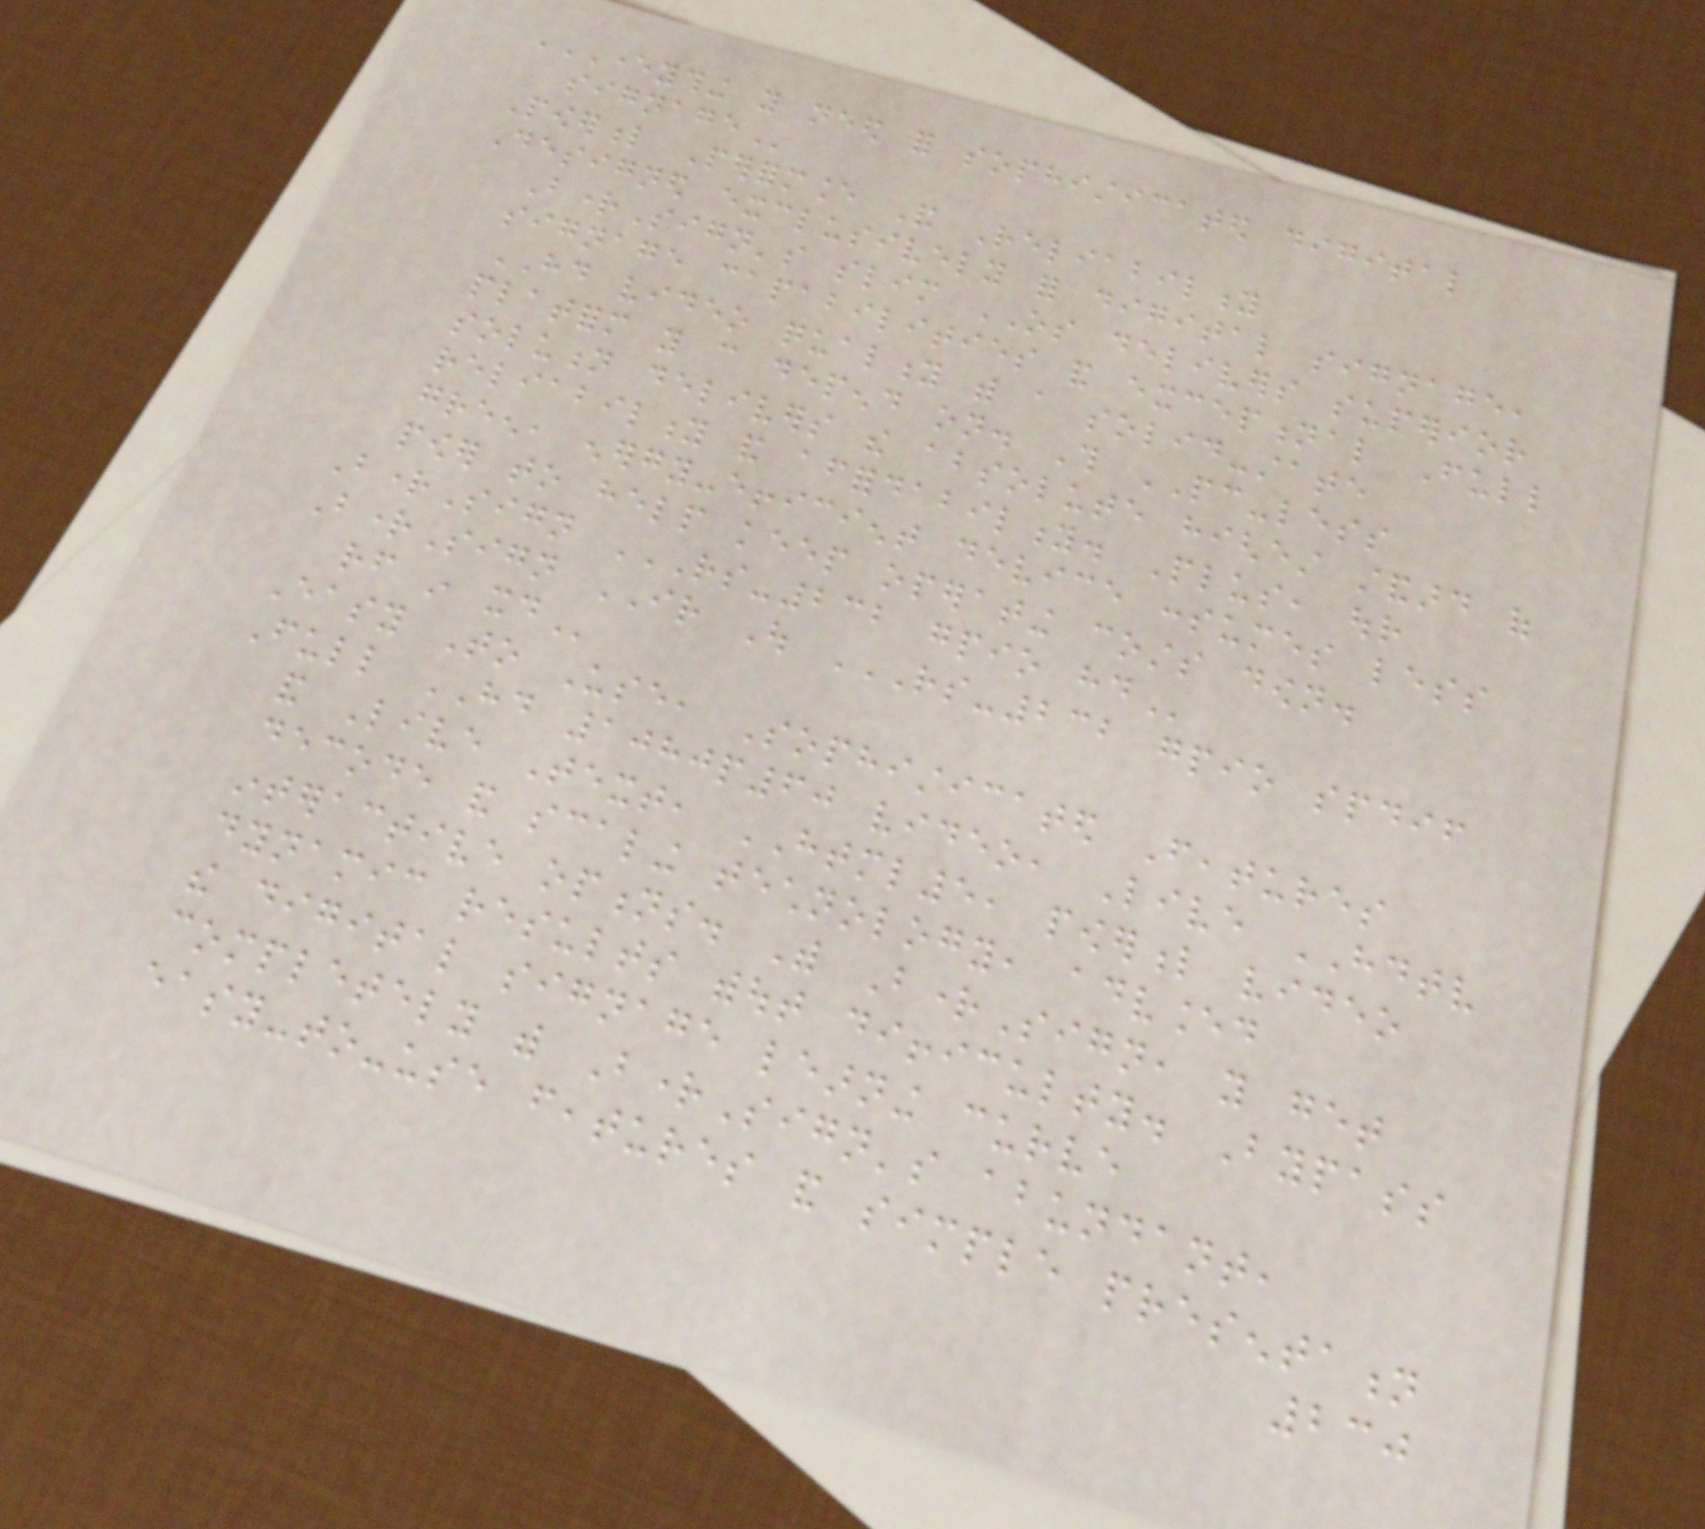EVERYTHING YOU NEED FOR SOPHISTICATED DIGITAL
SIGNAGE
Powerful Performance And Reliability
Designed exclusively for digital signage,
BrightSign's slim OS delivers superior
signage capabilities and exceptional Full
HD video quality with a solid-state
platform you can depend on. This PC-less
solution delivers the absolute highest standard of
reliability and affordability. Plus, our
green, energy-efficient device consumes less
power to help keep operating costs down.
BrightSign RS-232 GPIO HD
BrightSign IR Out RS-232 GPIO SPDIF
RF IN XD
Easy To Use, Sophisticated Features
Full HD 1080p60 video, Live HDTV
and Live Text, HTML5, powerful video
decode and scaling technology, advanced
interactive options. With BrightSign, you get
dynamic results without difficulty. Bypass
the digital signage learning curve
completely with BrightSign's abundant,
easy-to-use features and simple presentation
230
